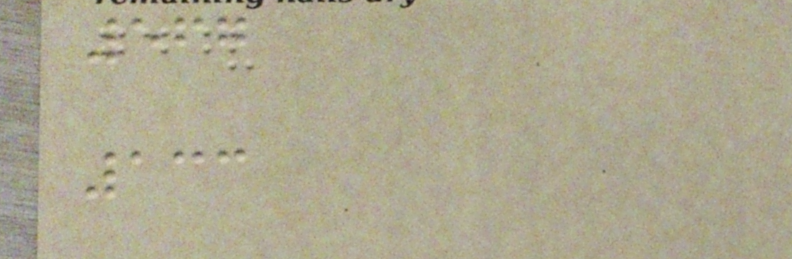567
133
